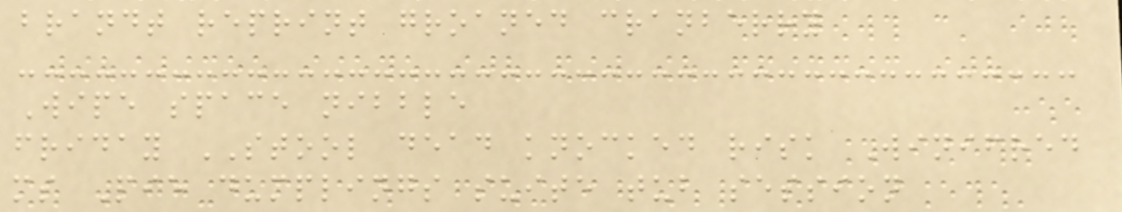brandt reprint groaned cranberry
Wipe space nibble
friday STOOL dead knocked risk Winifred
ms Pie dumplings suite tub session
